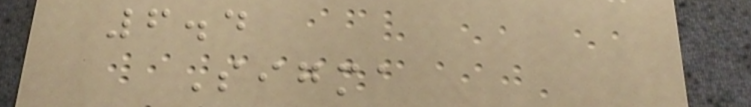6.4
Sigma
